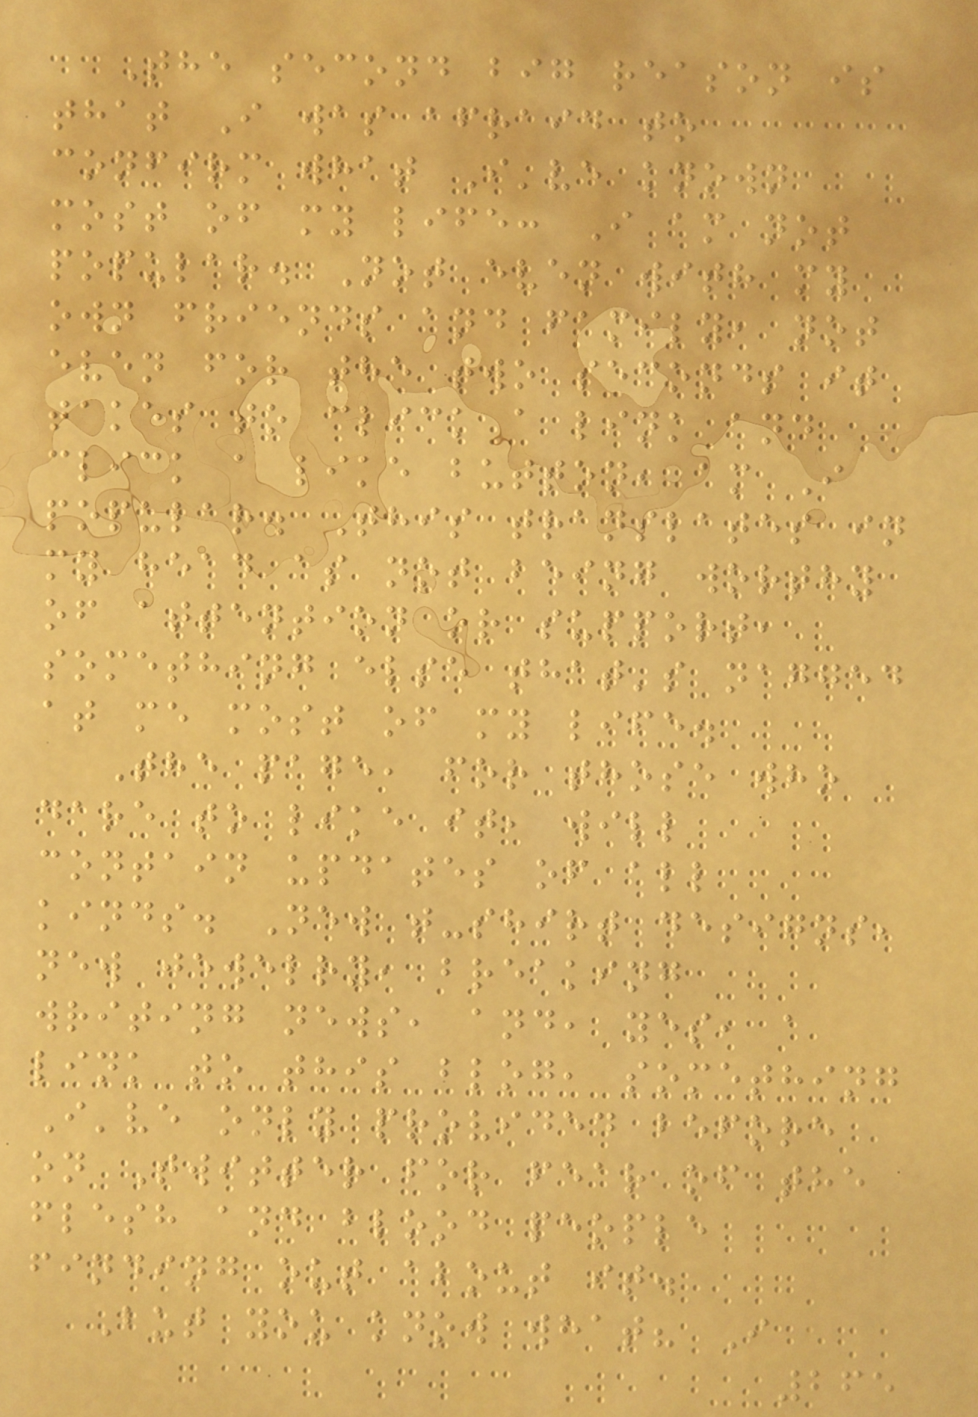The second big reason is
that I was afraid to
confirm what I've known
most of my life: I am not
popular. Not even with my
own friends and family, not
even for the two seconds it
takes to click a link and
click a like button, am I
popular. This translates in
my head as not being worthy
of attention or support,
something else that's nagged
at me most of my life.
The page, for those who
dare to like it, will
contain updates of all
kinds. New t-shirt designs,
new jewelry, breaking
writing news, and, yes, a
link to this blog, something
I've only provided before
on Twitter for fear of the
flesh and blood people
finding out about it.
But you know what? I
265
